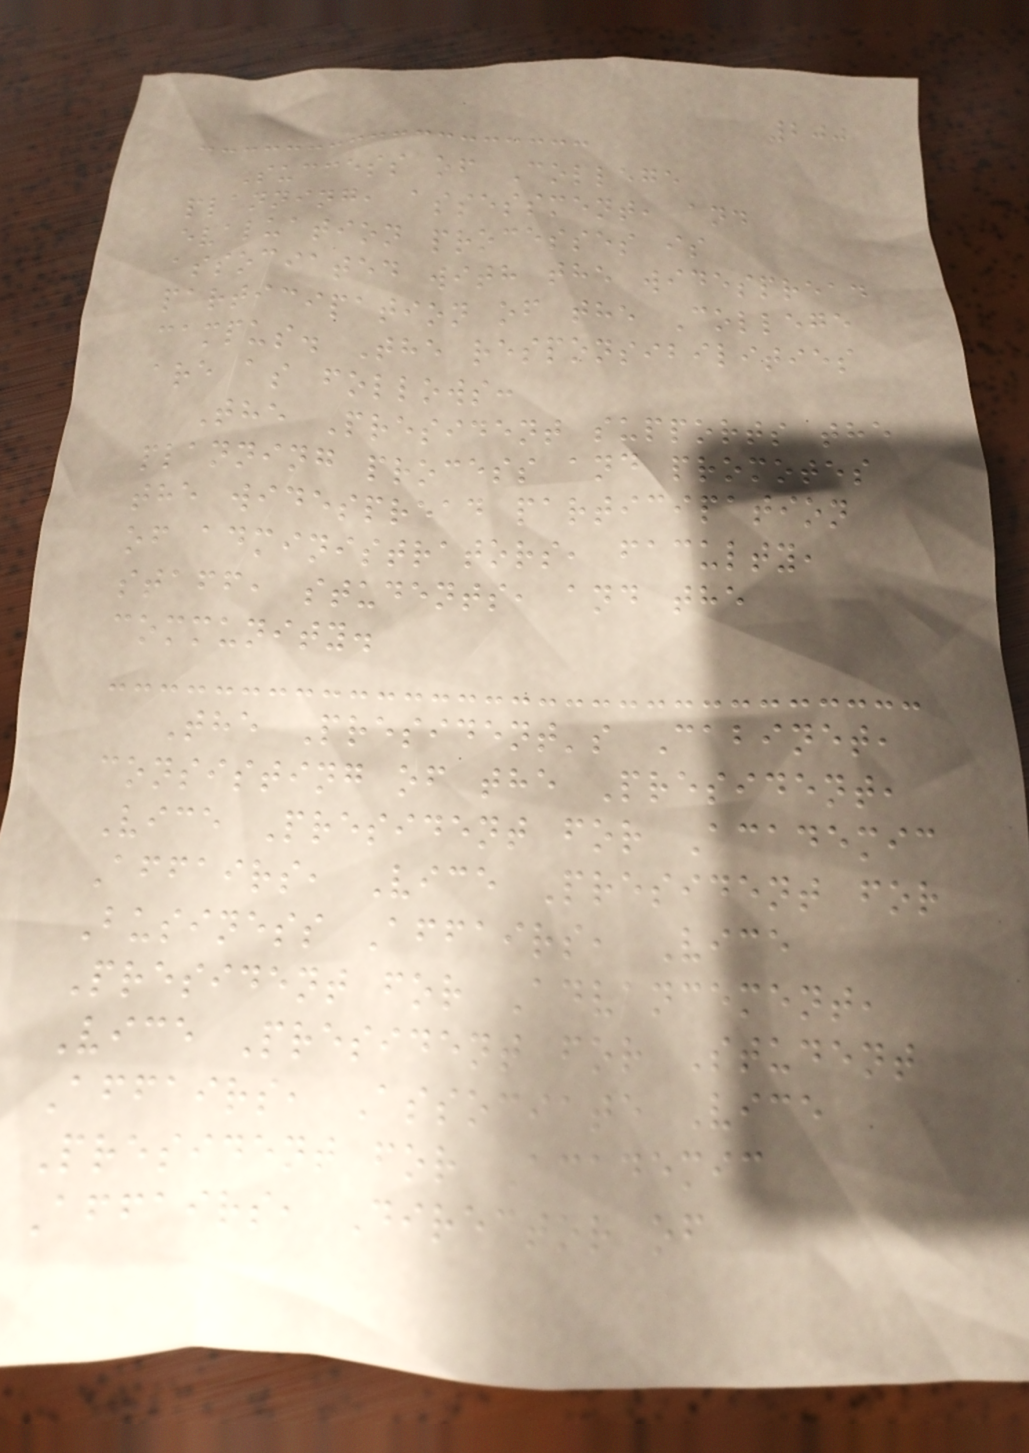200
Success of College
planning, assessment, and
evaluation processes is
associated with the widespread
participation of the College
campus. The responsibilities
are as follows:
The President supports the
planning process and promotes
the widespread participation
of administrators, faculty,
staff, students, and the
community.
The President's Cabinet,
consisting of the President,
Vice President for Academic
Affairs, Vice President for
Business Affairs, Vice
President for Advancement,
Vice President for Student
Affairs, Associate Vice
President for Academic
Affairs, Director of
